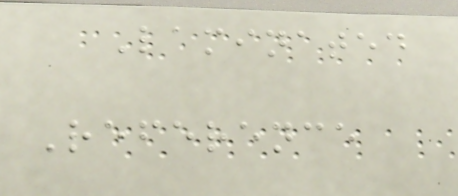Laminated
Reference
